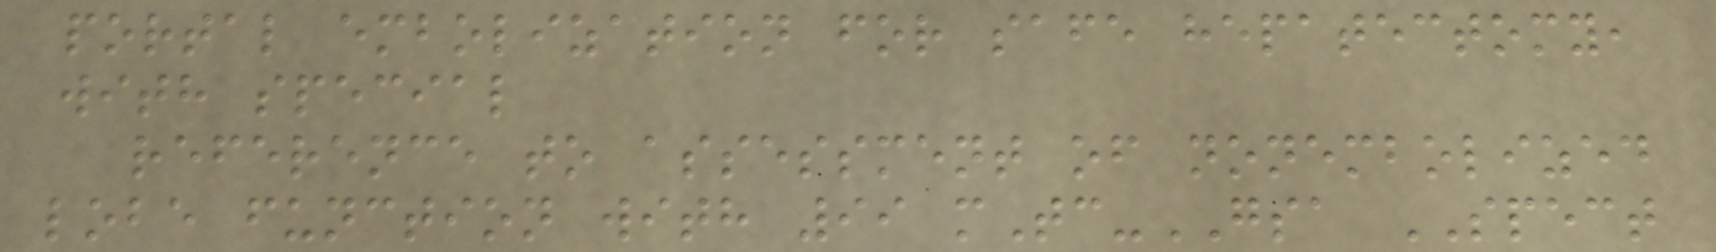portal embolization for safe hepatectomy,
with special
reference to assessment of nonembolized
lobe function with 99 mTc-GSA SPECT
